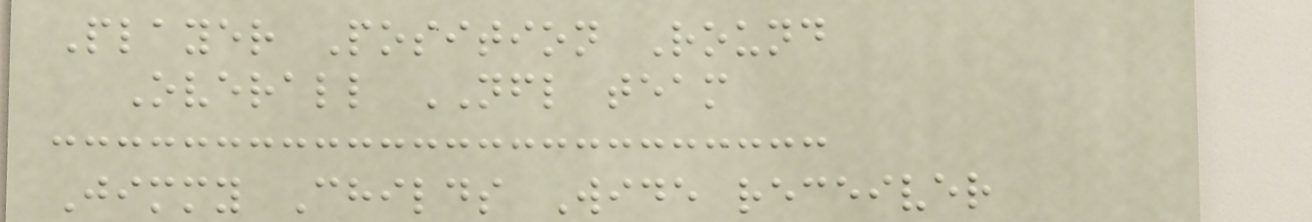Player Position Round
Overall NFL team
Jimmy Childs Wide receiver
